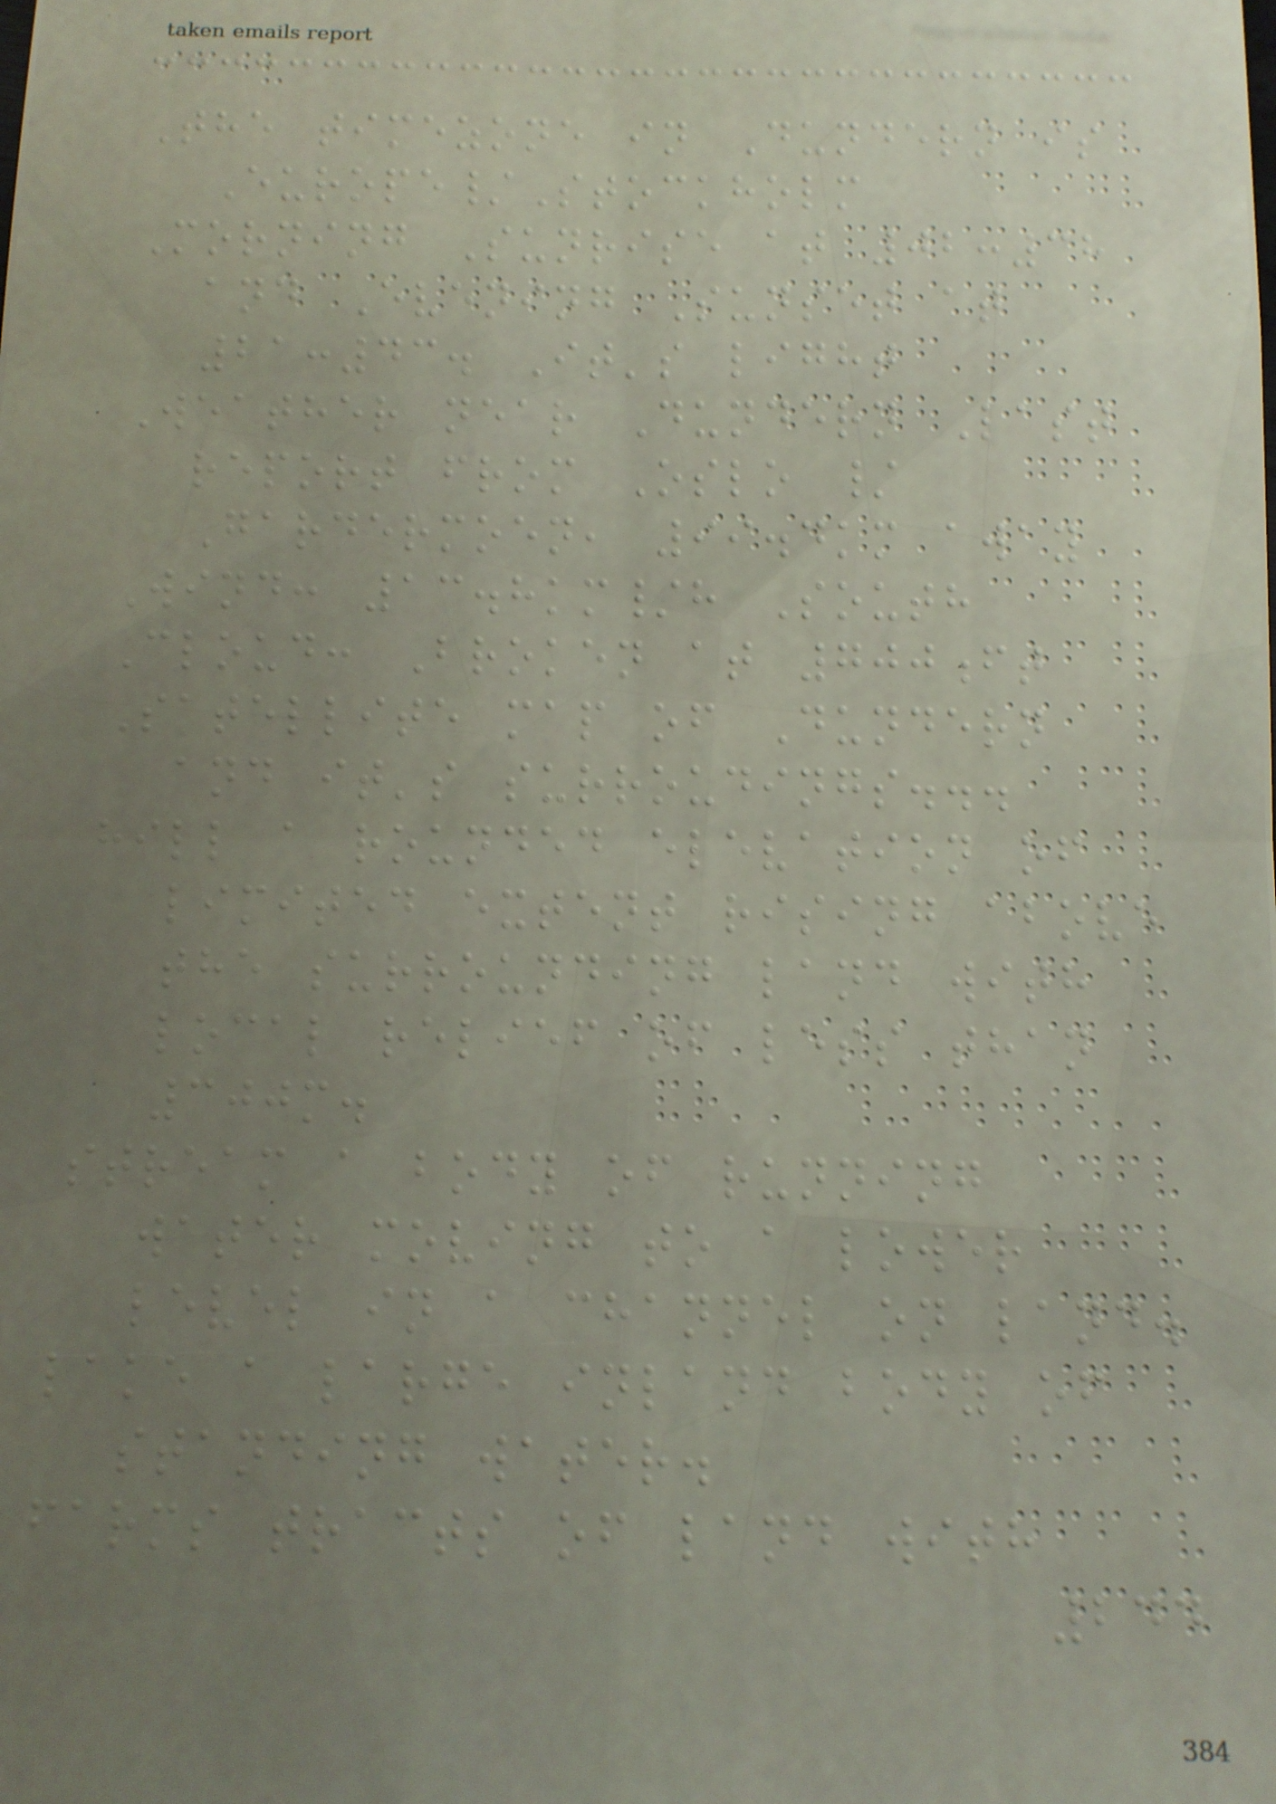The timezone in Dundern is
Europe/Stockholm
Morning Sunrise at 02:38
and Evening Sunset at
21:43. It's light
Weather near Dundern Last
report from Oslo /
Gardermoen, 99.4km away
Wind: 13.8km/h South
Cloud: Broken at 700ft
Satellite map of Dundern
and it's surroudings...
hill a rounded elevation of
limited extent rising above
the surrounding land with
local relief of less than
300m.
stream a body of running
water moving to a lower
level in a channel on land.
lake a large inland body of
standing water.
farms tracts of land with
244
